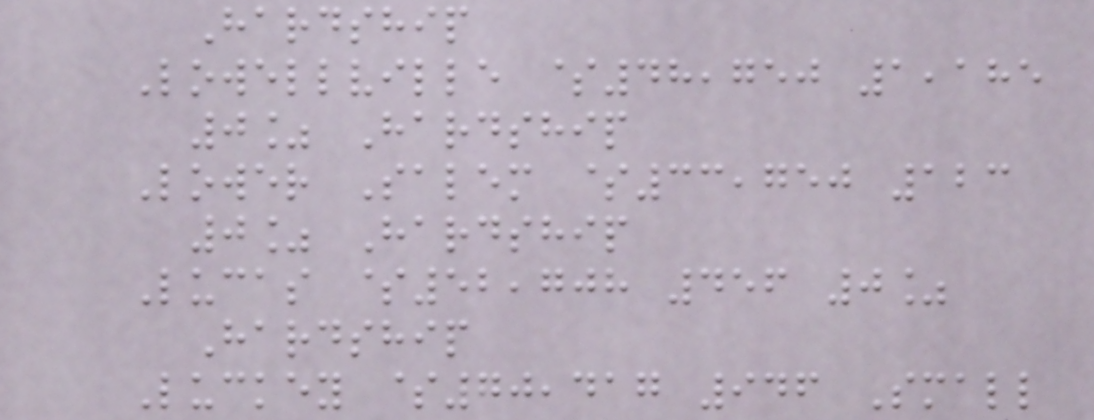Hardship
Lowellville $48,750 1,185
0% Hardship
Lower Salem $33,750 123
0% Hardship
Lucas $52,708 456 0%
Hardship
Luckey $70,417 946 Small
